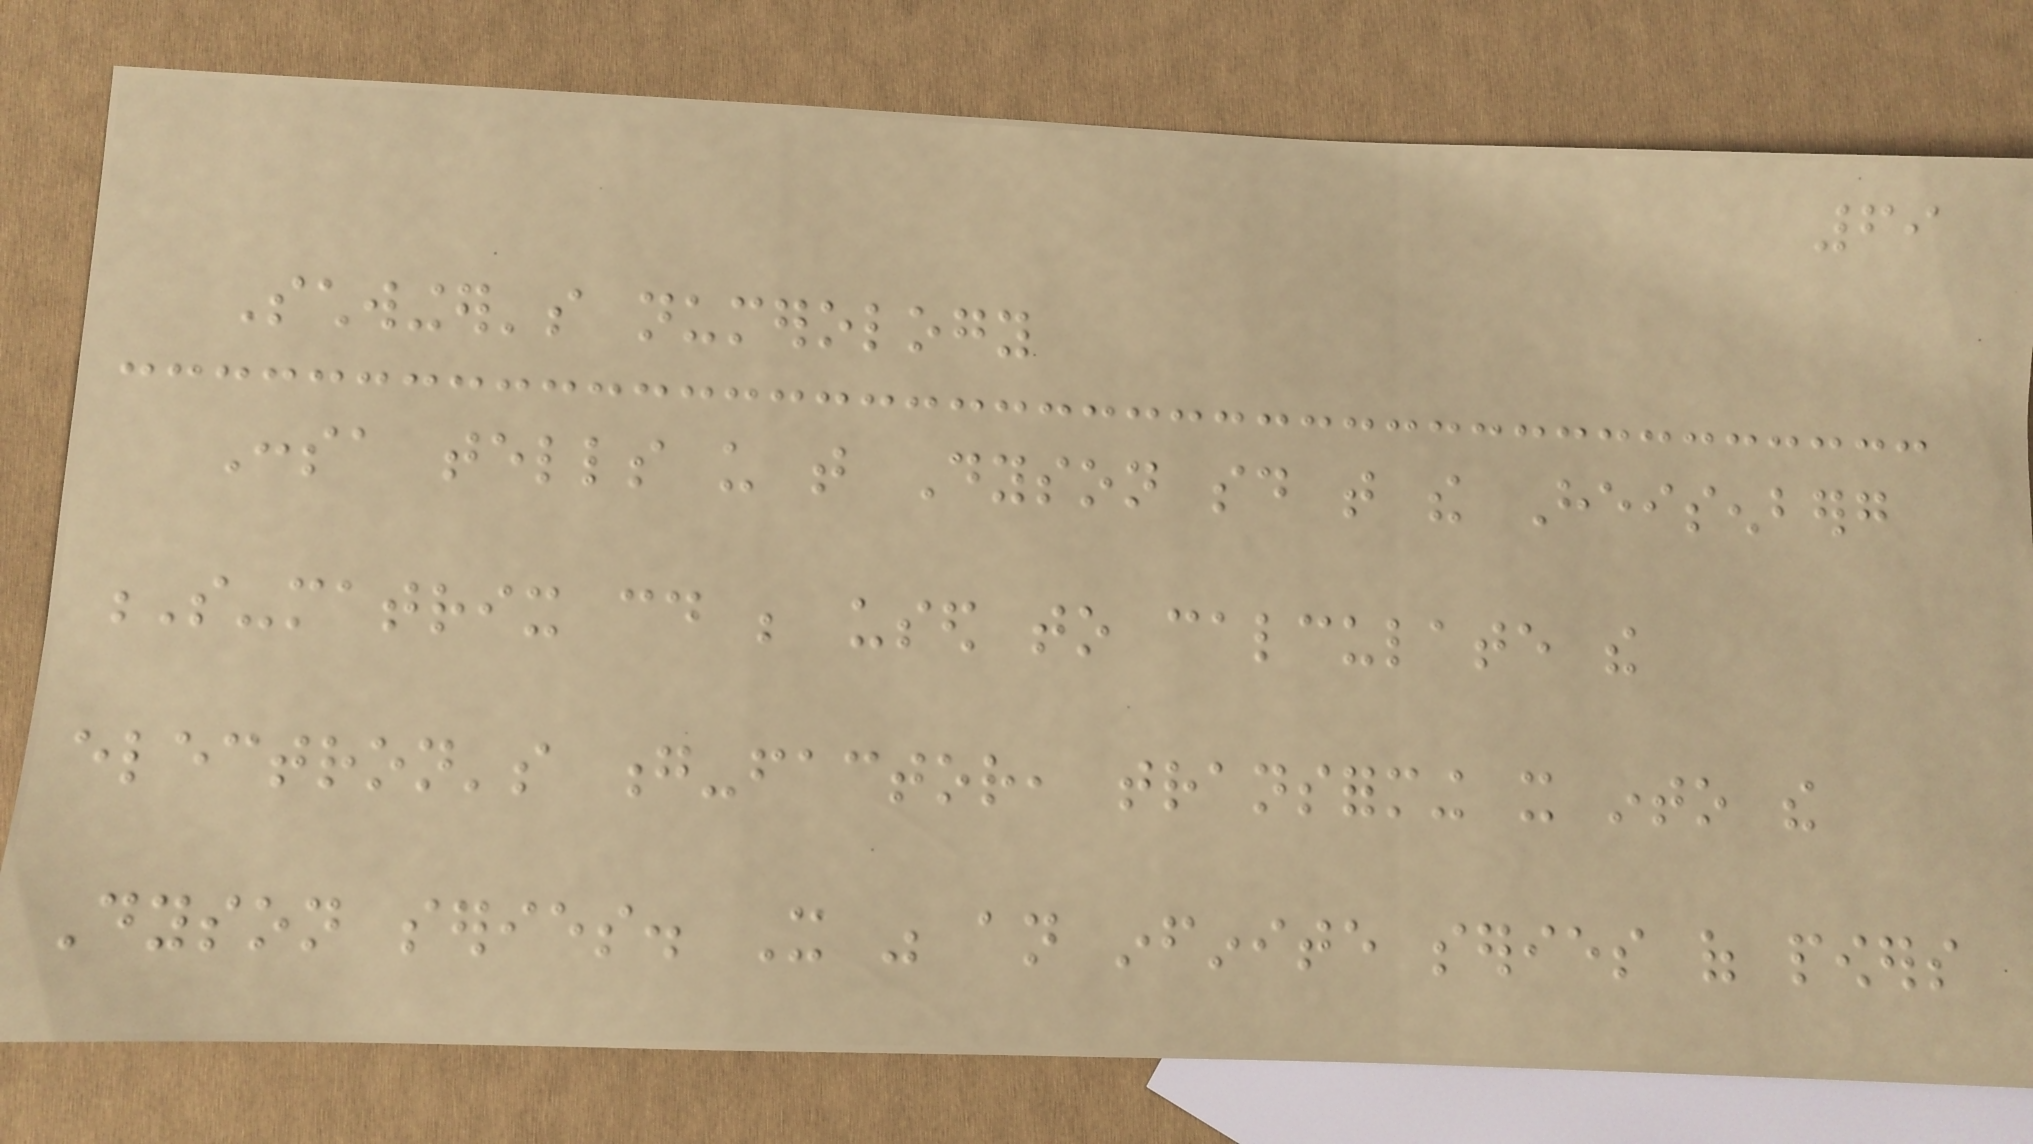69
Schwinger's numerology
Consa tells us that Dyson said that the Heisenberg
S-matrix could be used to calculate the
electron's g-factor, transforming it into the
Dyson series. It was an infinite series of powers
